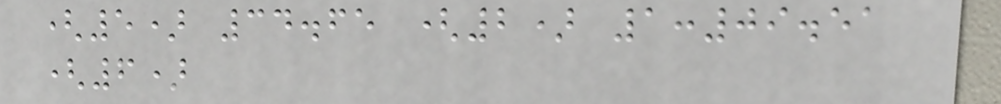(5) 34.65 (2) 1:09.51
(6)
